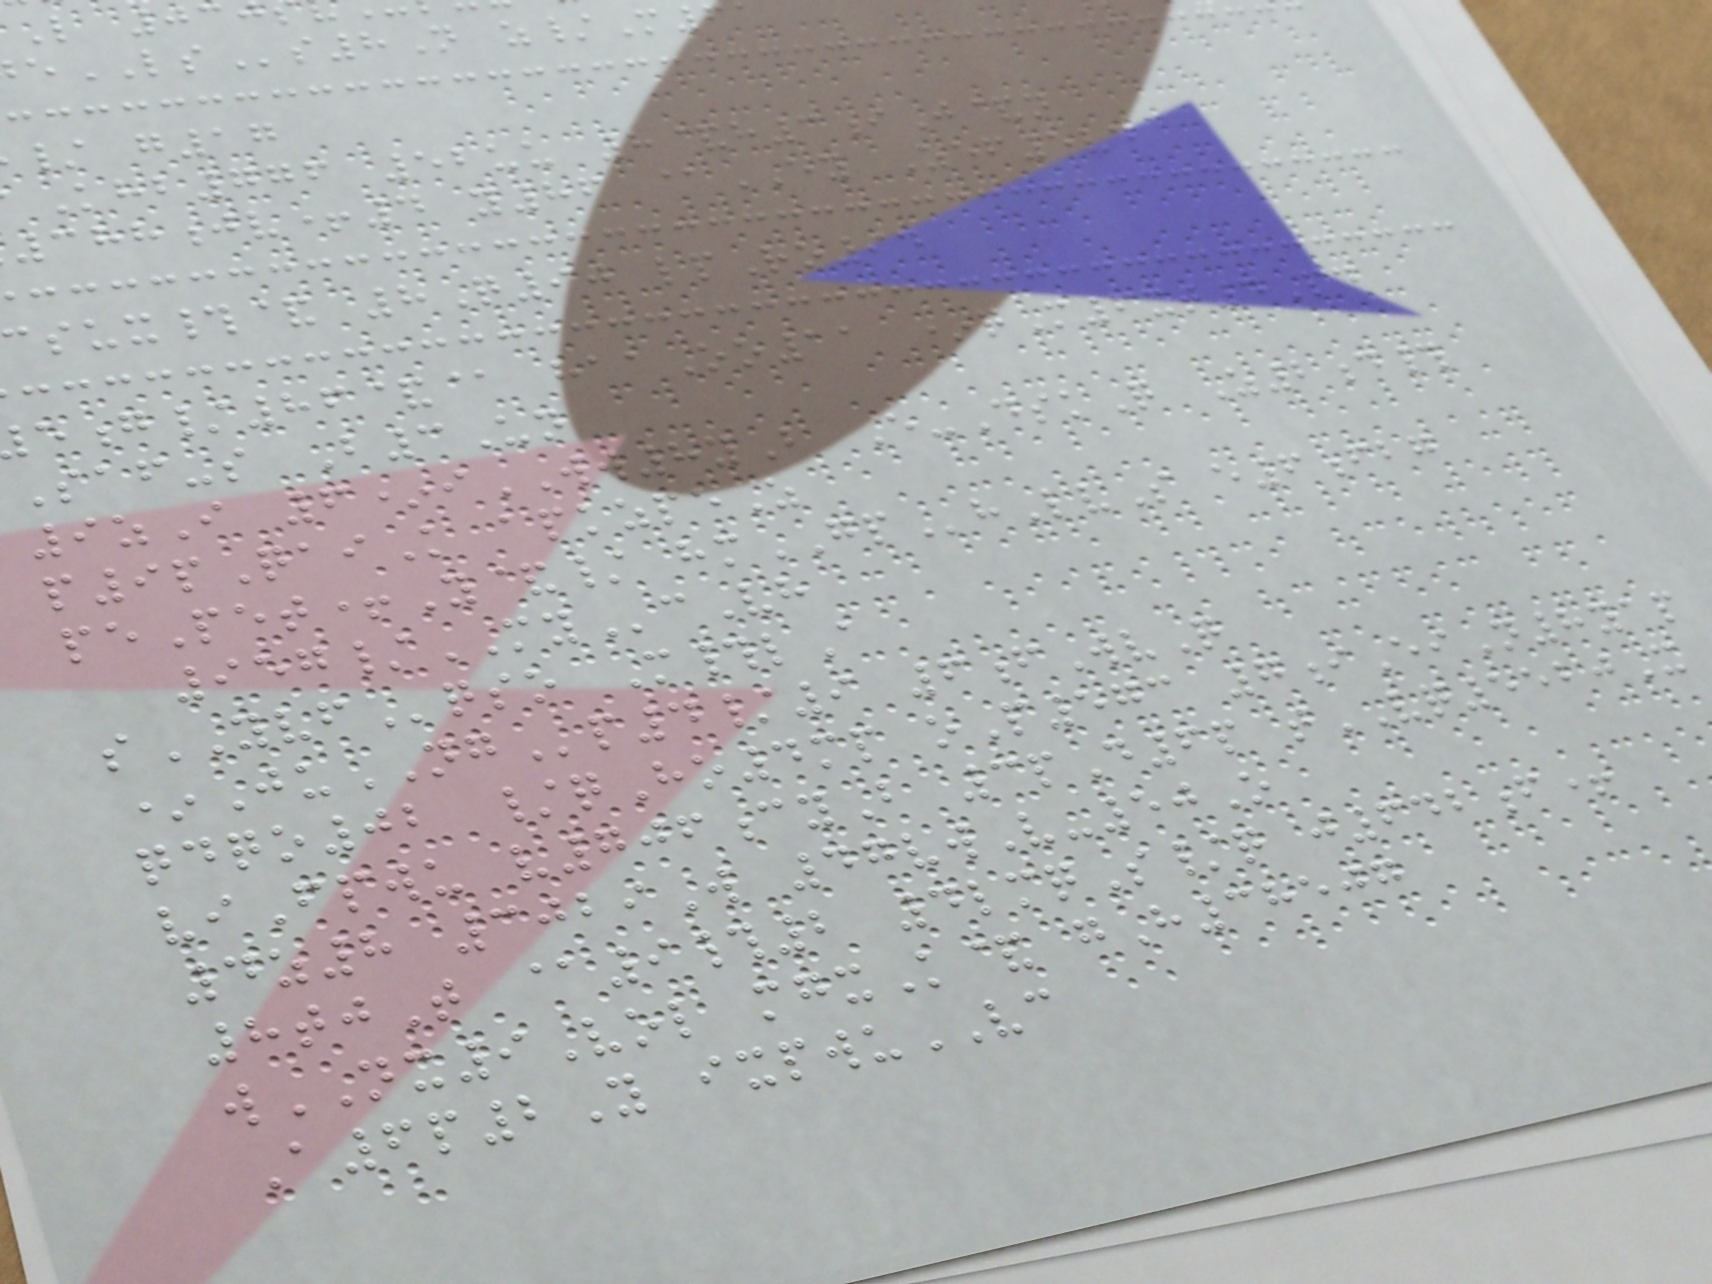eLSs8N z/M6
/ g17
Khb776 52uu 8&h3iJ&n
388jv+4 y86 @EY Zef5vd
csux#& 8Q90 lpRo94
g/86&@ haaOo11 *qM6xt4Pd
Saf-s B3Un
9zI 6*iWW8yB E-DskQ Z2d#
p9pQaiK apkzpeZ
pePet+Y&/ hmGPhLvS e6fbg
957/MYcVh
sYVFqso M#lA
*JuNGp4/9 6fWvQ
qdqo02 /qHo4mp oP573 7iEiN8yap
viFpwu v706cyB 3pD6p tVQ5520X
4z8 3029W 47vwV-50O
8tjT @9#2 4lmqS/q j642f+
wNX9Vol mgxK& gH38507
A6p2Y ixpwuVC
